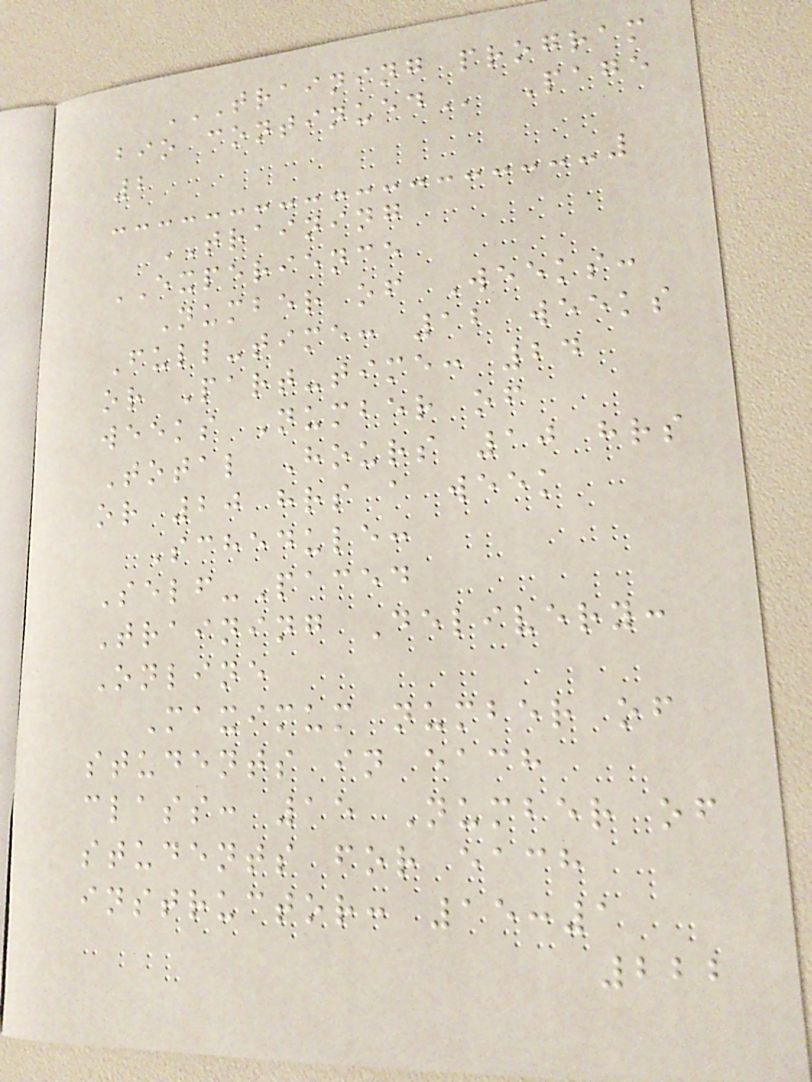TRAINING PROGRAM
BIO CONTINUED Page
2
TRAINING
EXPERIENCE
Number of Weeks:
Full-time: 12 weeks
or Part-time: 24
weeks Number of
Total Hours 10 hrs
or 20 hrs a week
Schedule:
Self-Paced
Training Delivery:
Online
Maximum number of
students in each
class: 15 Number of
students for each
instructor: 15:1
222
